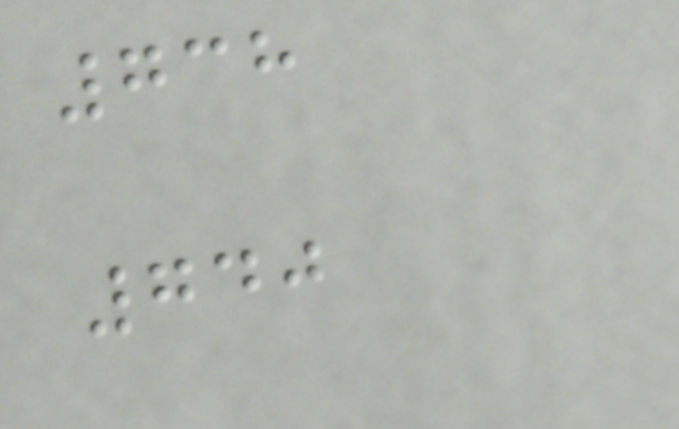738
740
